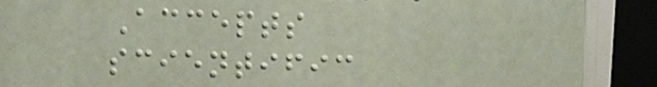Accepts
scientific
